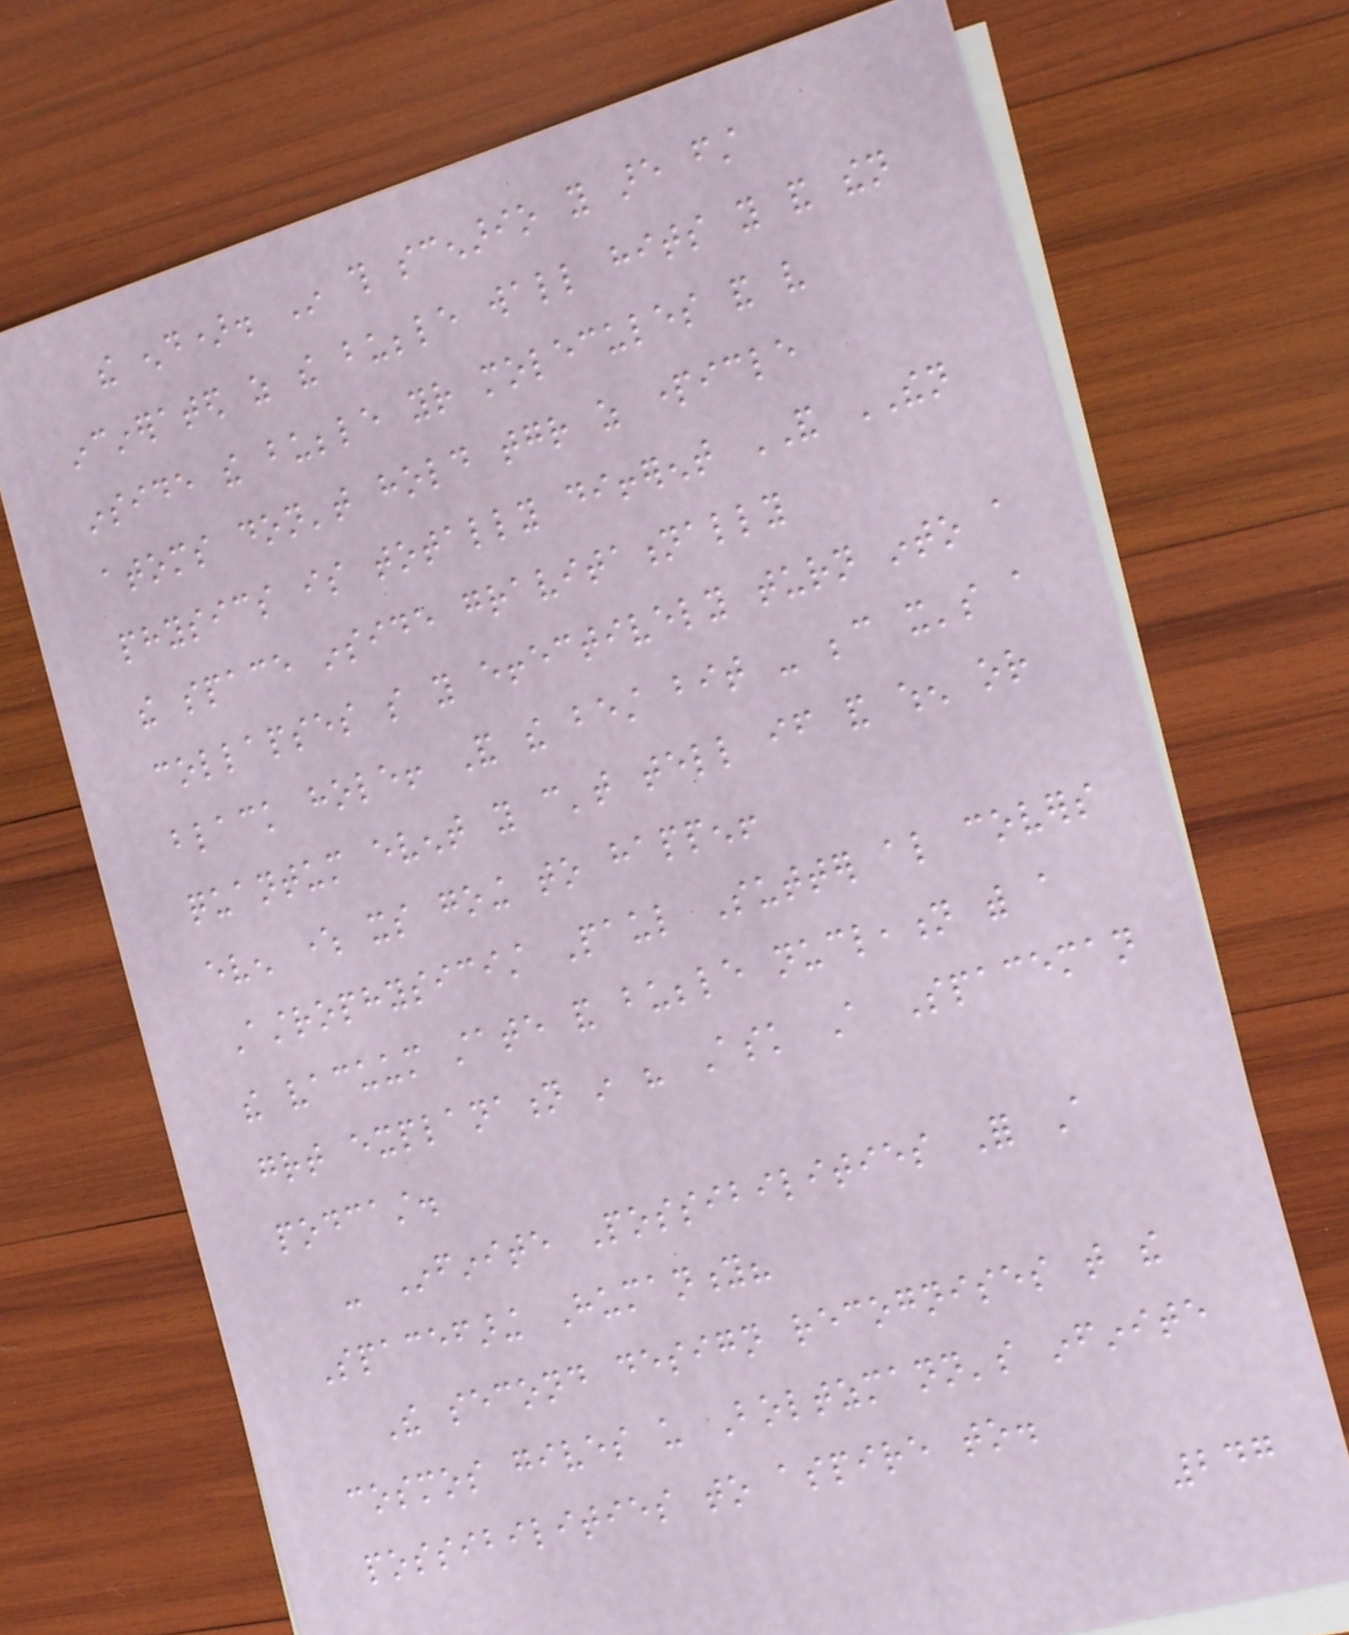the end). In this scenario you are first
incinerated as the bubble wall hits you and then
inside the bubble your molecules and very
atoms don't hold together as particle
physics is totally different AND THEN
the space inside gravitationally
collapses so you effectively turn into a
black hole! And the best bit - because it's a
quantum event you can't tell if and when or
even where its going to happen!
Astrophysicist Paul Sutter also covers
the vacuum state and bubble nucleation with a
great explanation in his Ask A Spaceman
podcast.
- Infinite Possibilities For A
Spacefaring Humanity?
The second design recognises that the
cosmos gives us Boltzmann's infinite
possibilities to aspire to.
247
